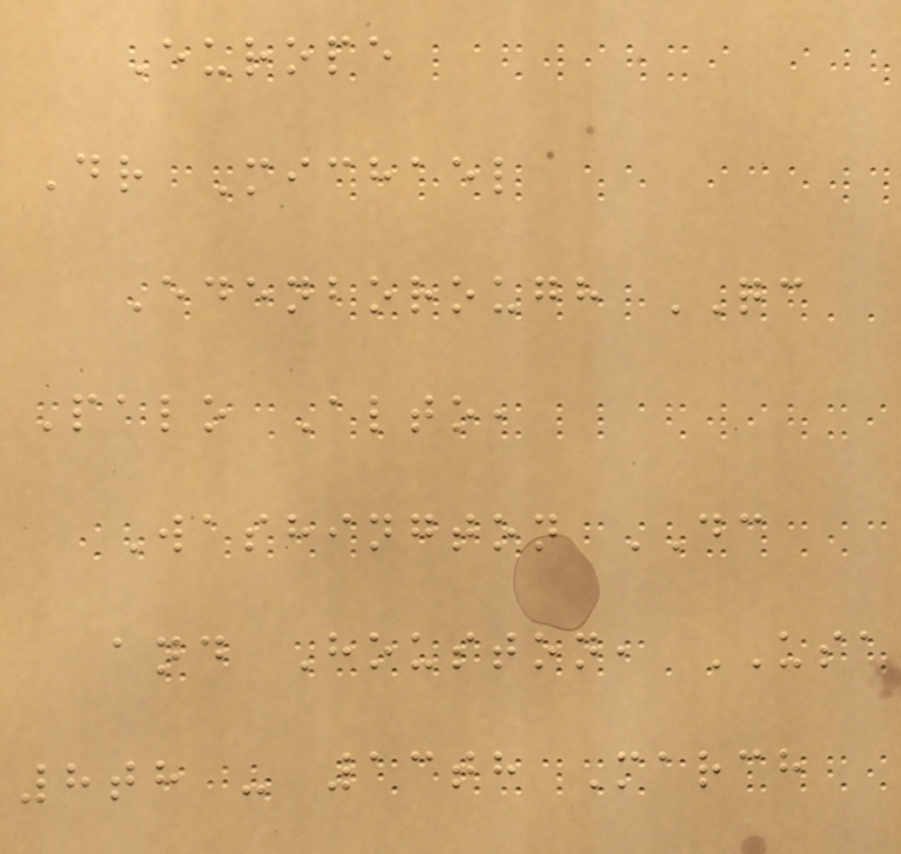Europe
Dr Michael
Edenborough QC
Palo Alto,
Washington DC
and Houston, USA
8th - 13th March
